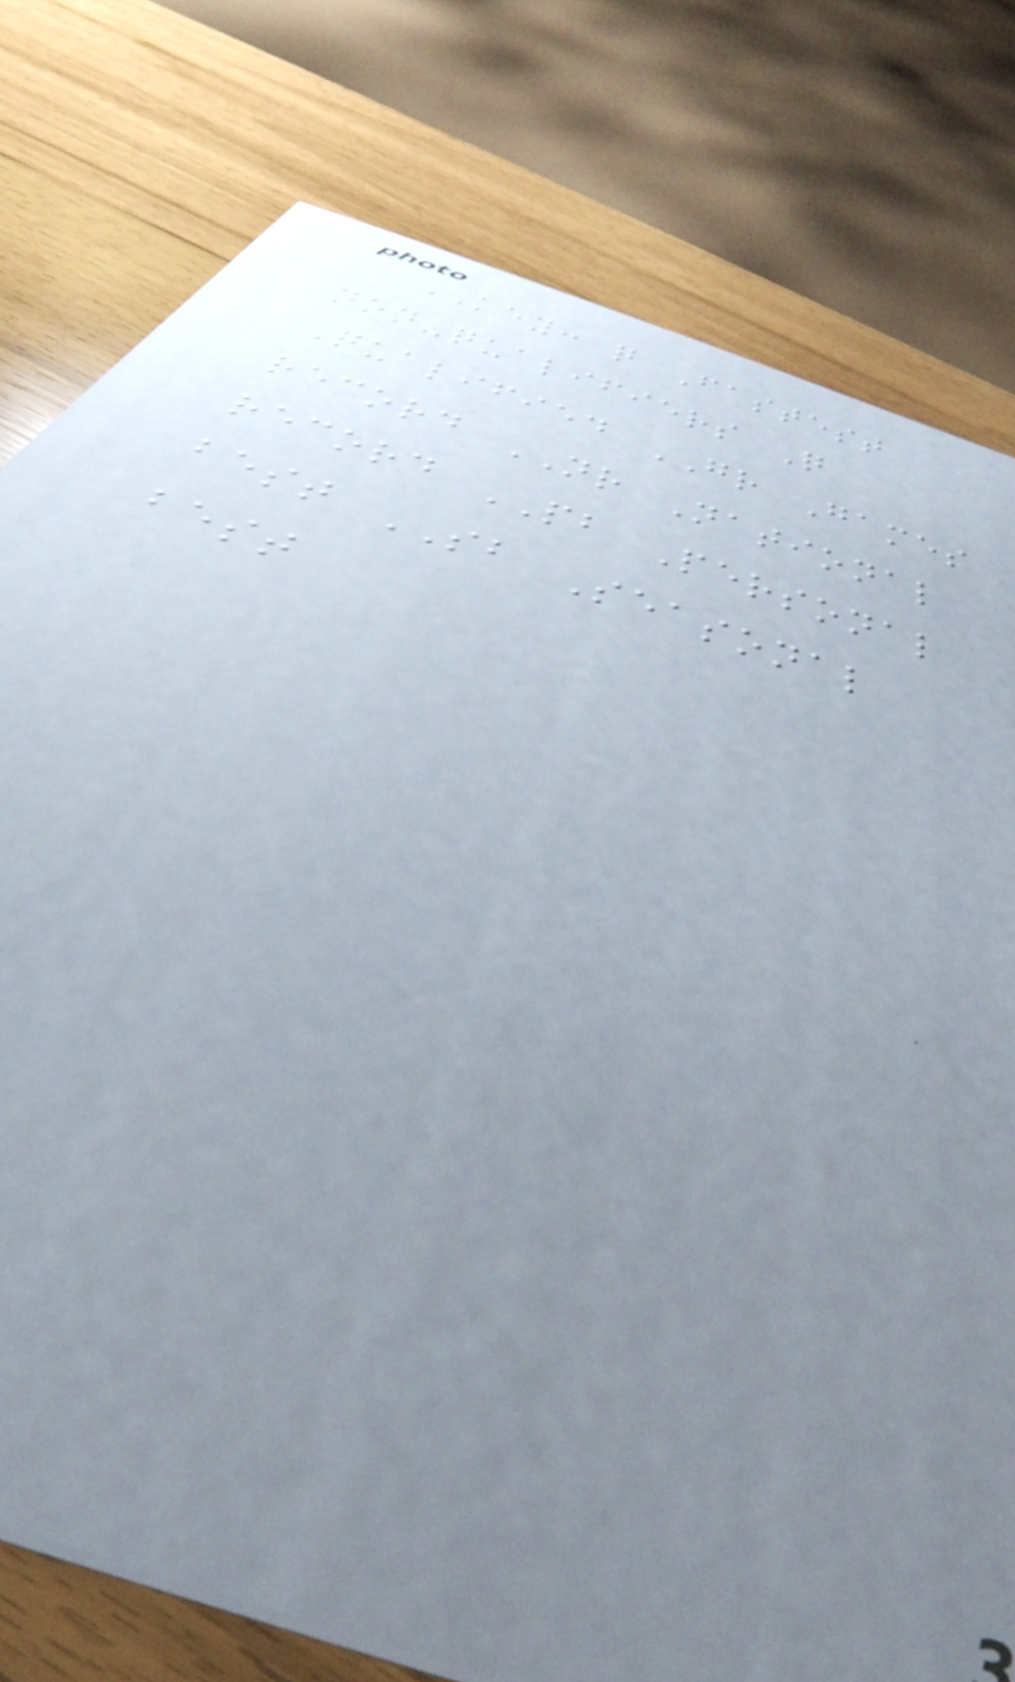KEY: q Fastest
non-qualifiers Q
Qualified GR Games
record NR National
record PB Personal
best SB Seasonal
best
